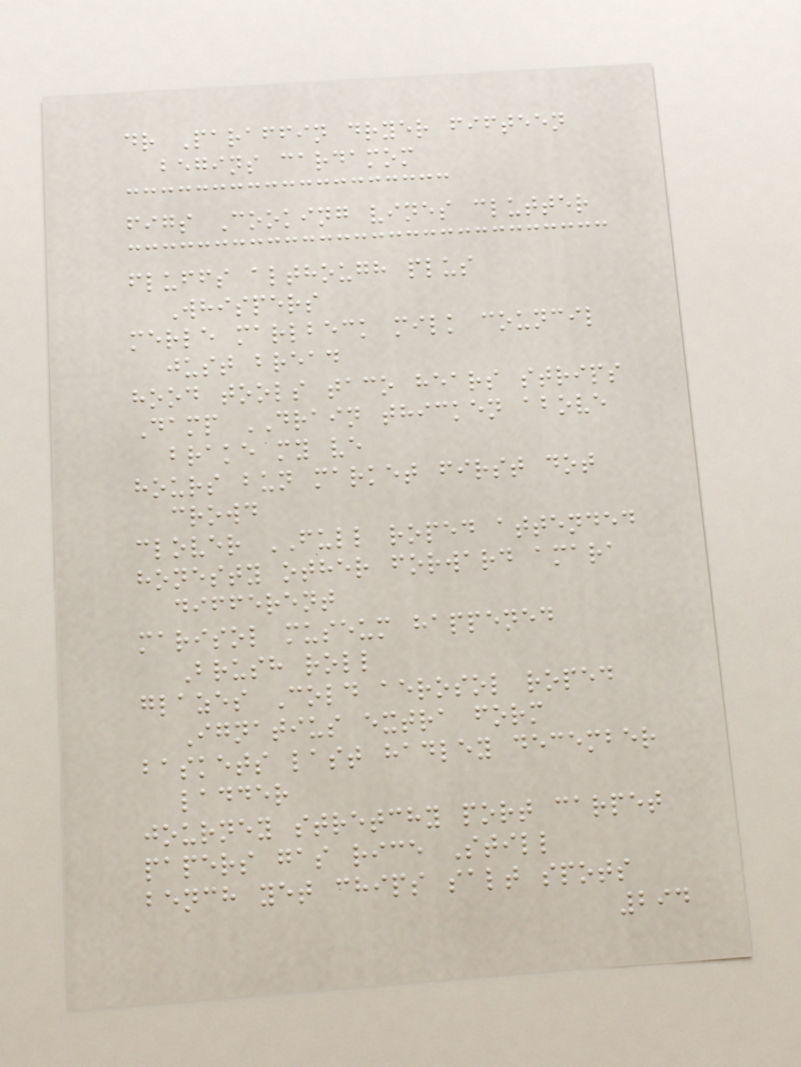dr Paraffin dryer fifteen
begins cardamom
figs Cooking vines clutter
fluffs although plus
Whispers
merle marlbeck milk council
just bread
hood tools taco hears strips
Damp DRAIN thicken above
brake my ve
hours bun market first dot
crowd
clover FULL roped attended
honesty other forward amara
different
marisol museum happened
Brush roll
glazes Cold aerosol roped
Ignatius extra form
baskets last hadley december
ladder
journey stretchy port carpet
papers gas rice Still
bench yet chips salt spots
294
